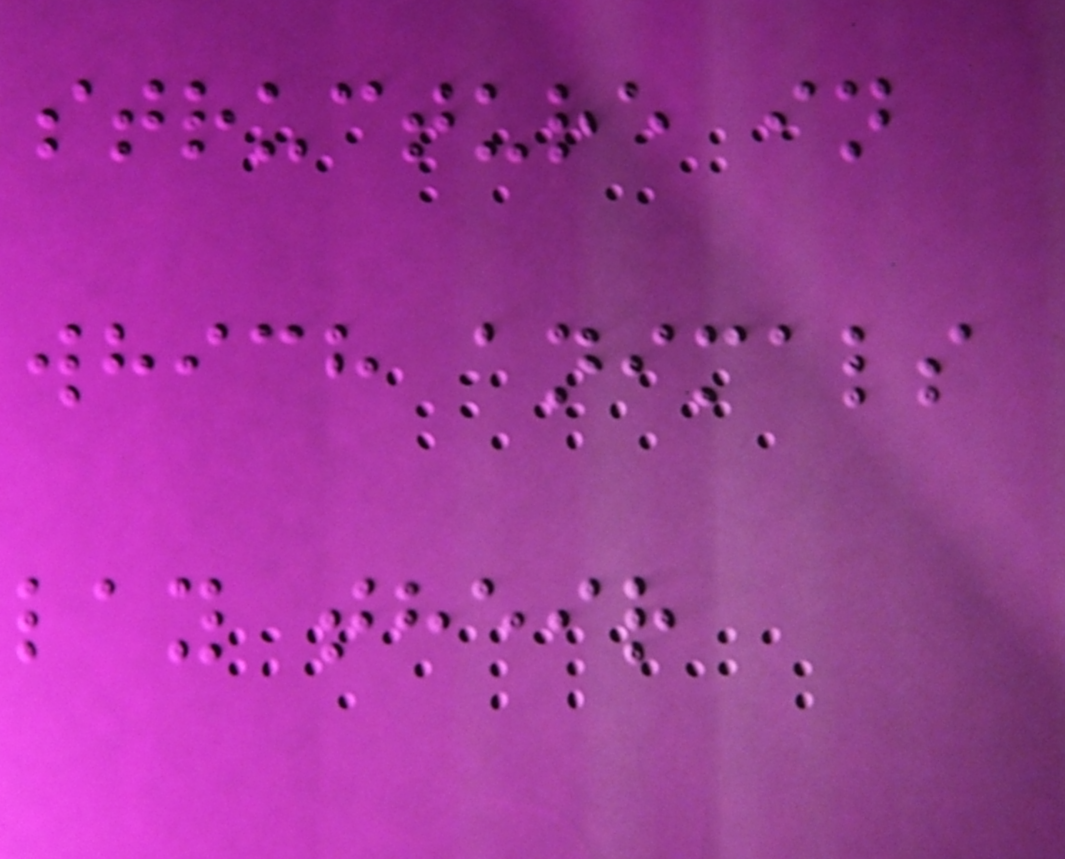structure in
which animals
lay their
